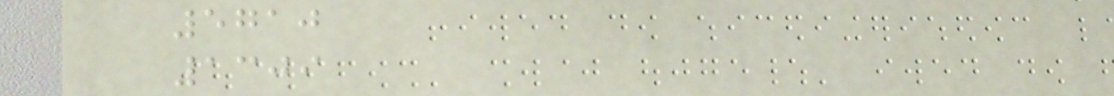5710
1309
